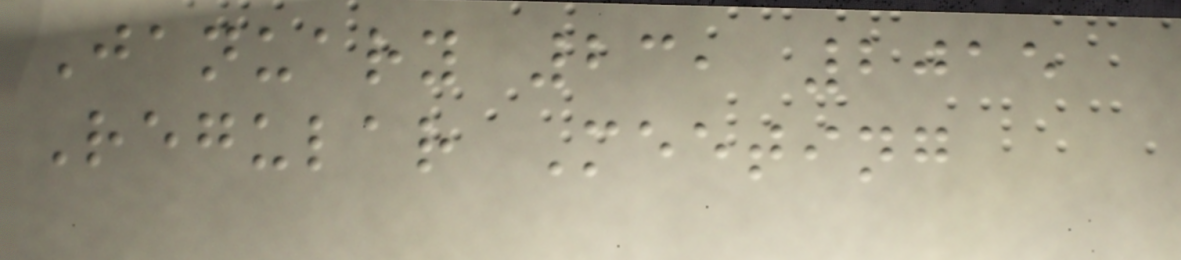January 23, 2015
Regular Meeting
